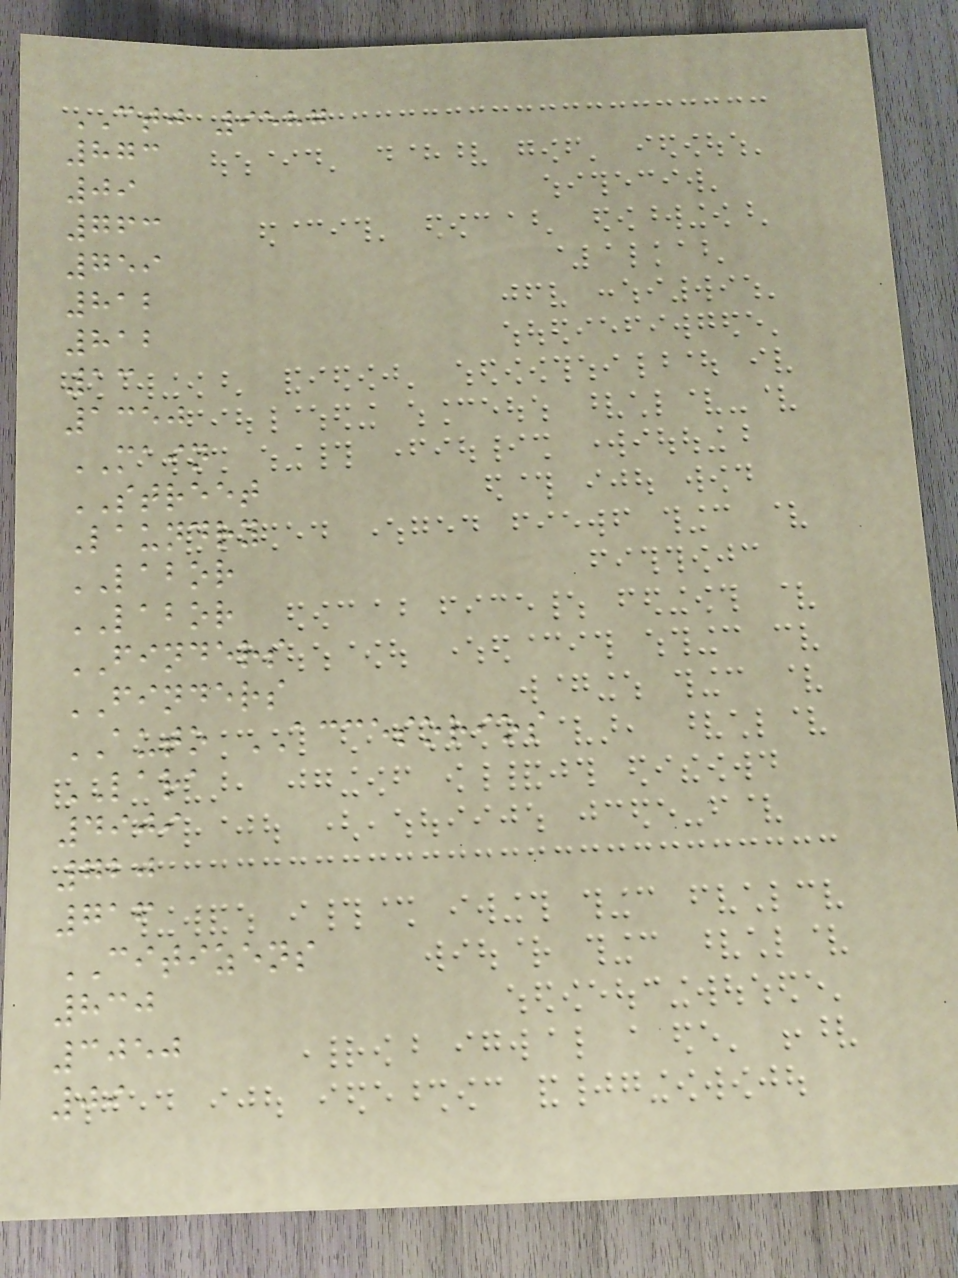CTJ 9587
873
09
763
759
812
812
13
1350
MAIN
STREET
Laundry
LABOR
LABOR
FINDERS
FINDERS
AUTO ACCESORIOS
LARA
4909
720
716
CITIZENS
830
3050
09
